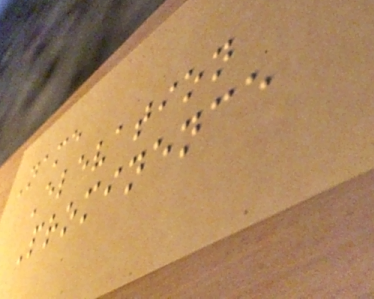Name
Elevation
Prominence
